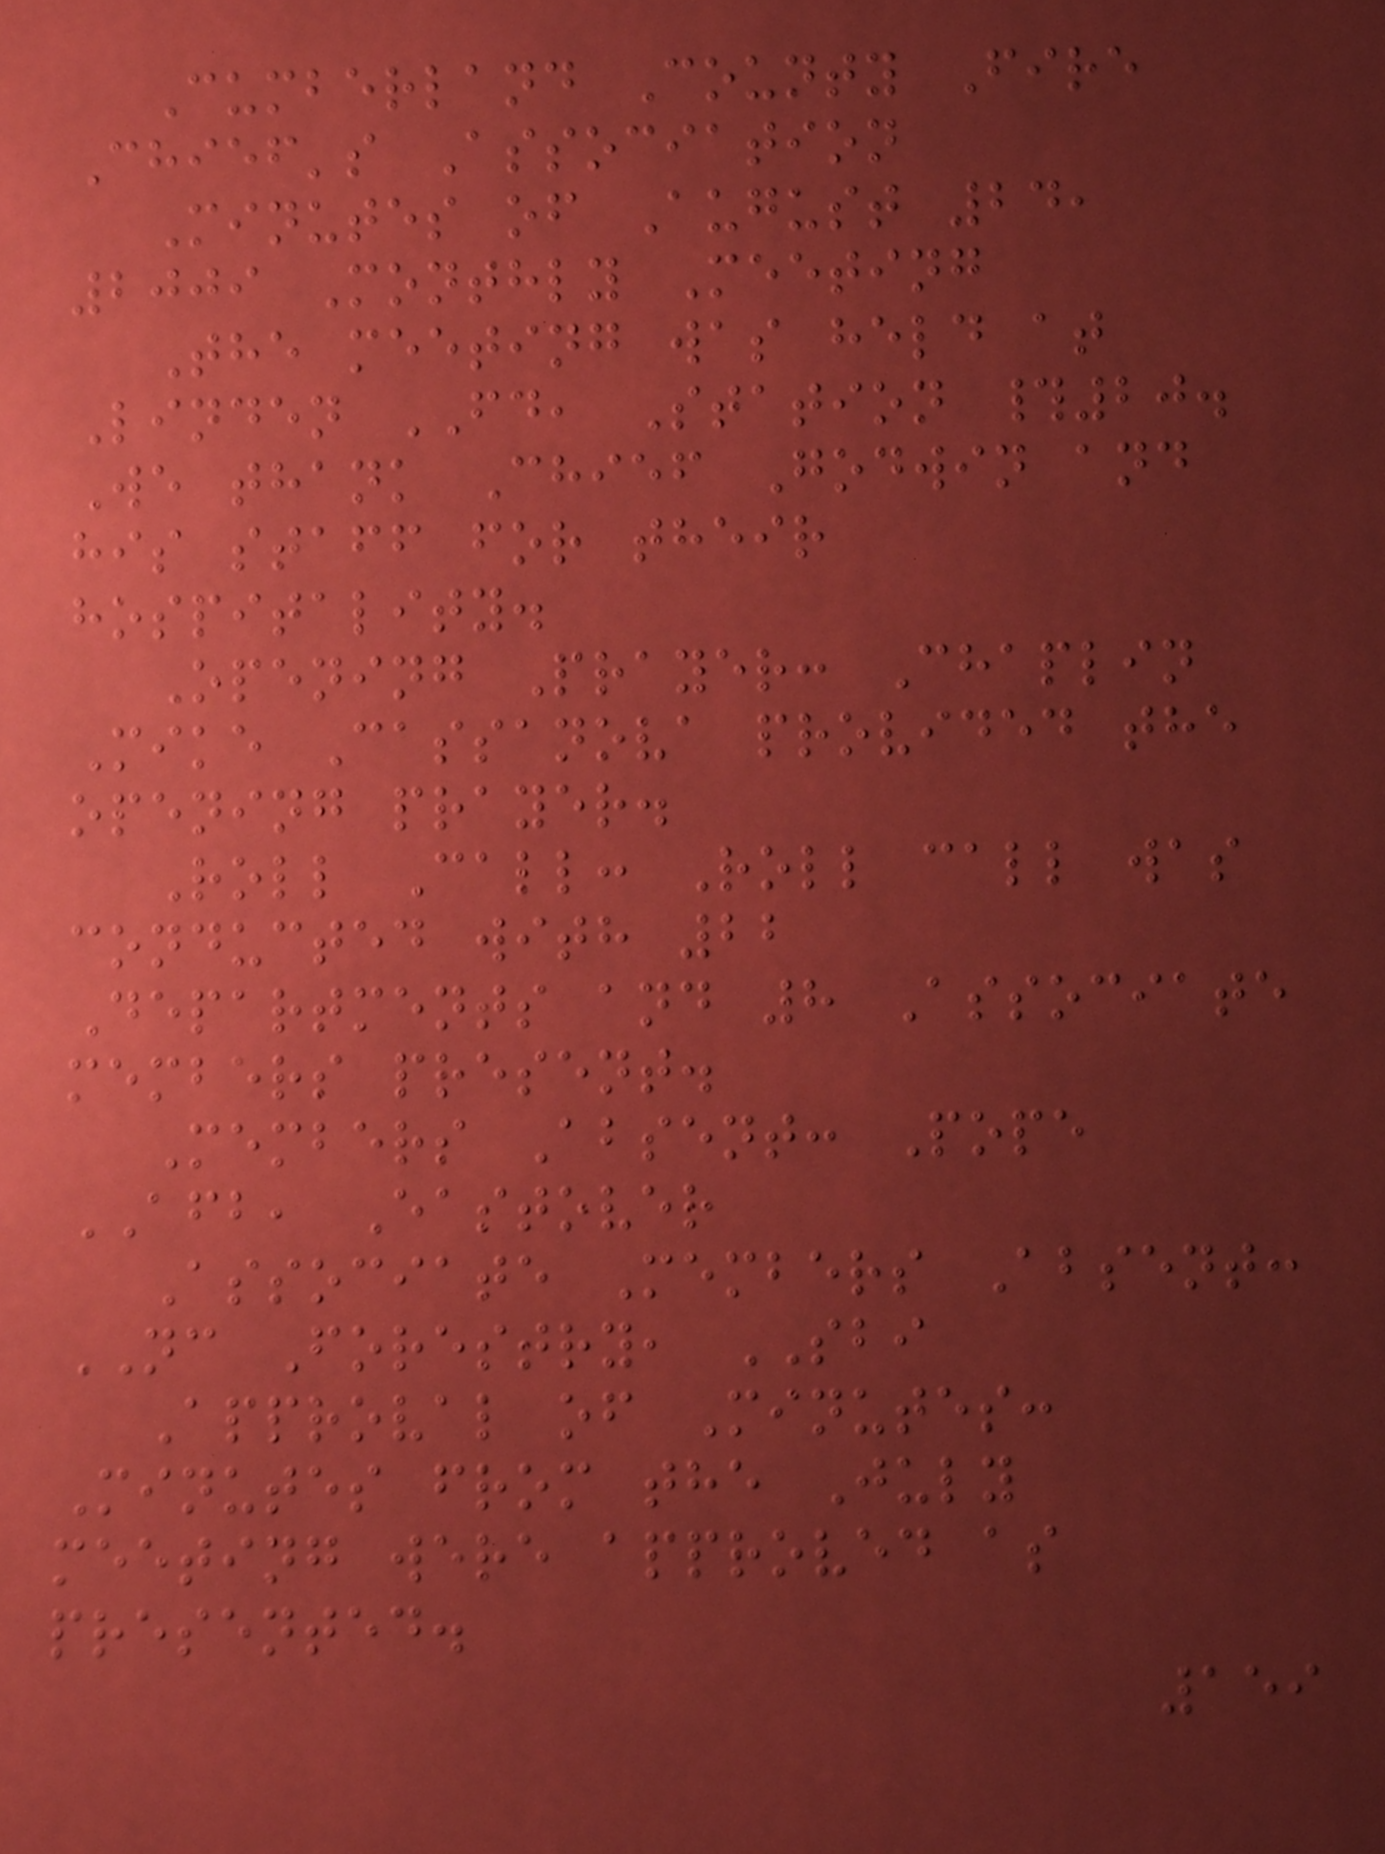Cumberland County Fire
Chief's Association
Minutes of August 24,
2009 Monthly Meeting
The meeting was held at
Linden FD, Station #20.
We thank Chief Godwin and
his staff for their
hospitality.
Opening Prayer: Chaplin
Mike Cassanova provided the
opening prayer.
Roll Call: Roll call was
conducted with 22
Departments and 8 Associate
members present.
Members Absent: Pope
AFB, Eastover
Associate Members Absent:
NC Forestry, SBI
Approval of Minutes:
Minutes from the July
meeting were approved as
presented.
159
